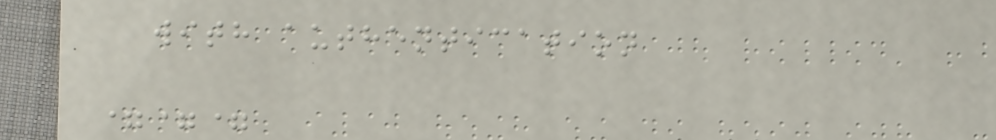with authentication
===
